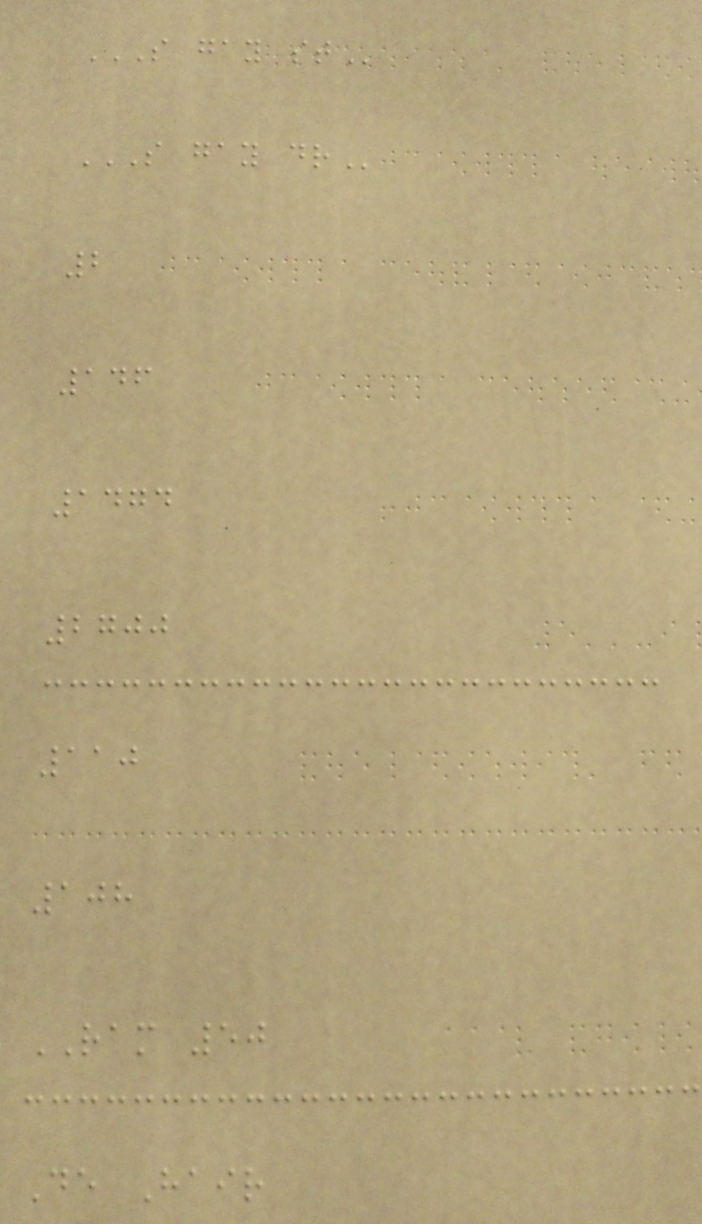S GAY ST
S GAY DR
2
146
1474
2700
110
108
RAM 50
De Hair
